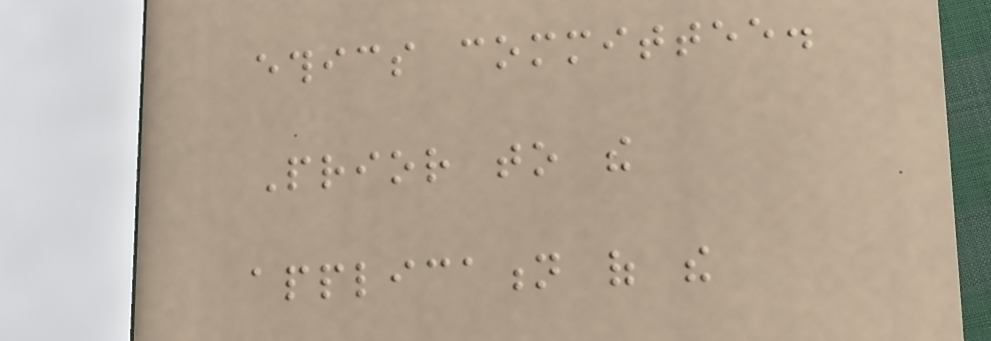ethics committee.
Prior to the
application of the
